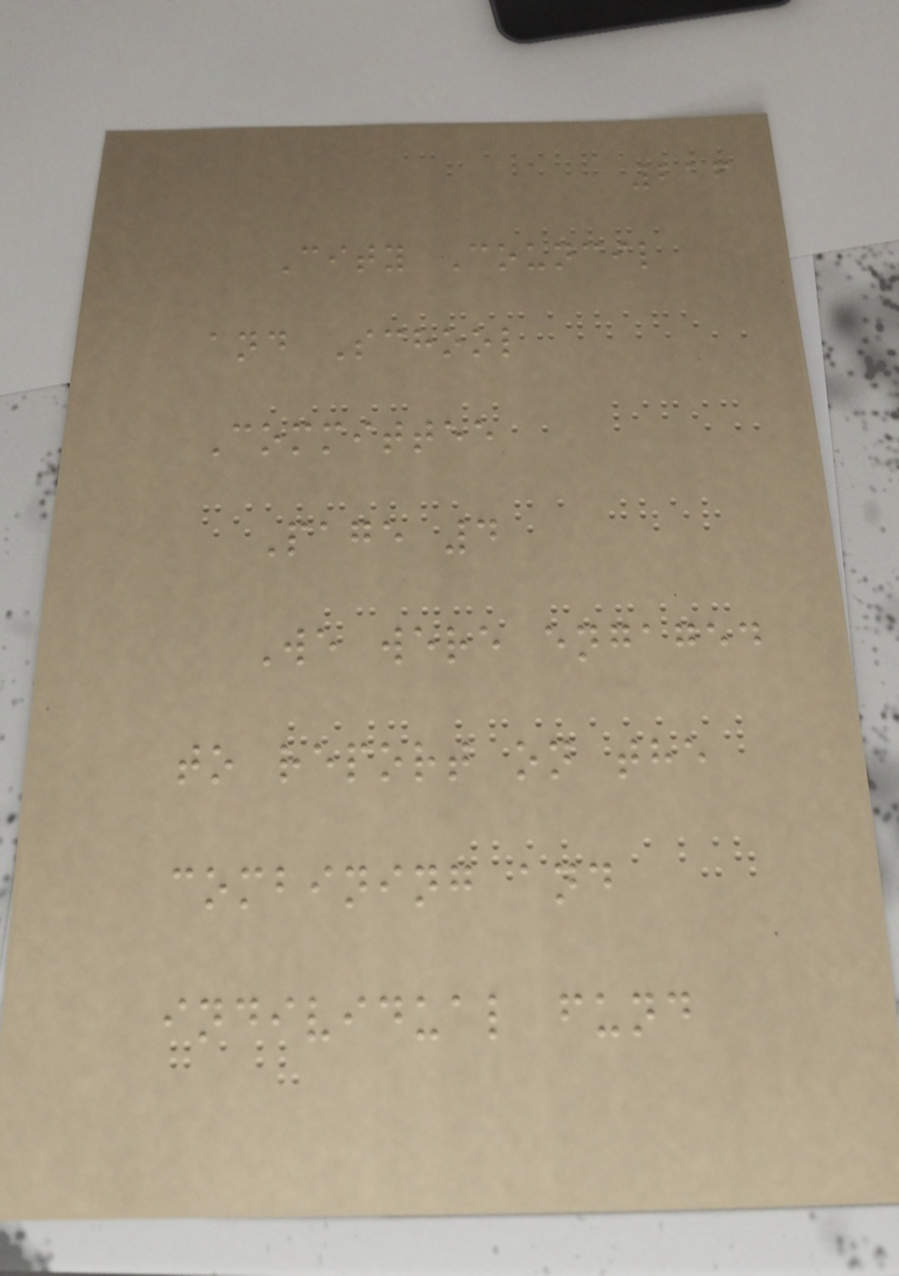216
City Council
and School
Committee
Page 4
We were engaged
to report on the
combining and
individual fund
